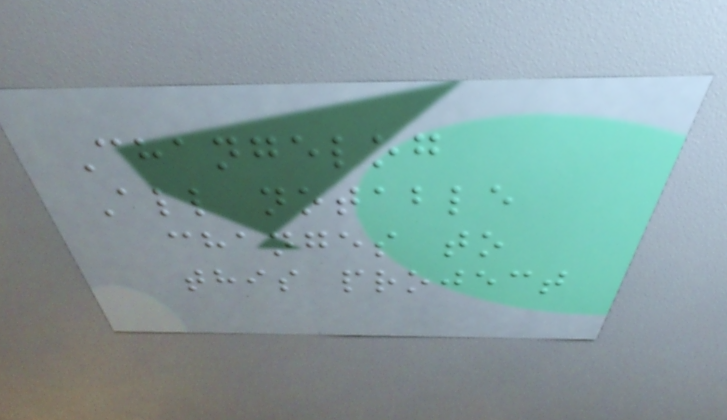Changelog
All notable
changes to
this project
